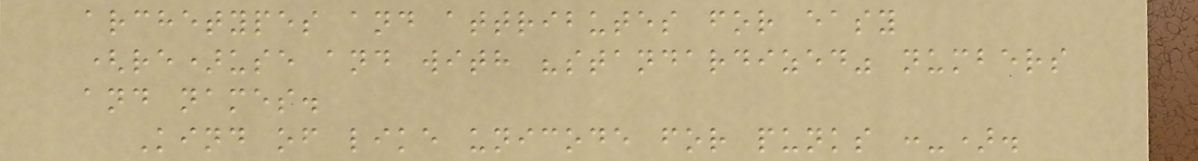archetypes and attributes for easy
(re)use and with "standardized" numbers
and names.
Kind of like unicode for punks :-).
